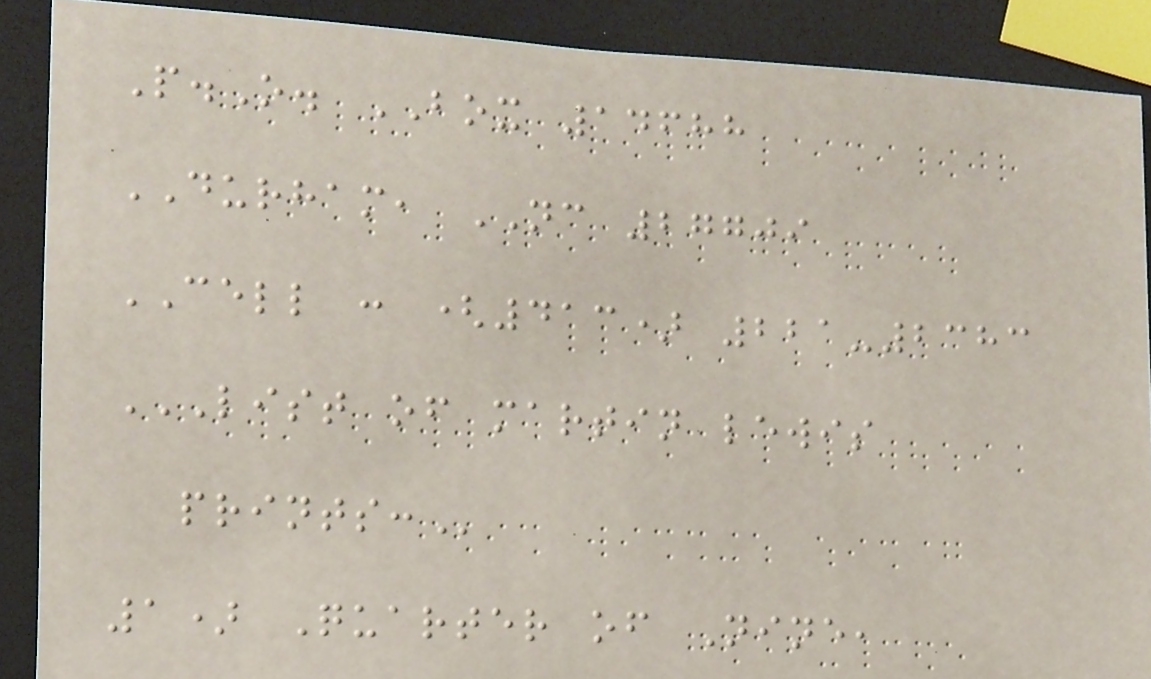P.O. BOX 14688
DURHAM, NC 27709
CELL : (413) 221-2383
LIST OF MARTIN LEWIS
PRINTS:
1) Quarter of Nine,
